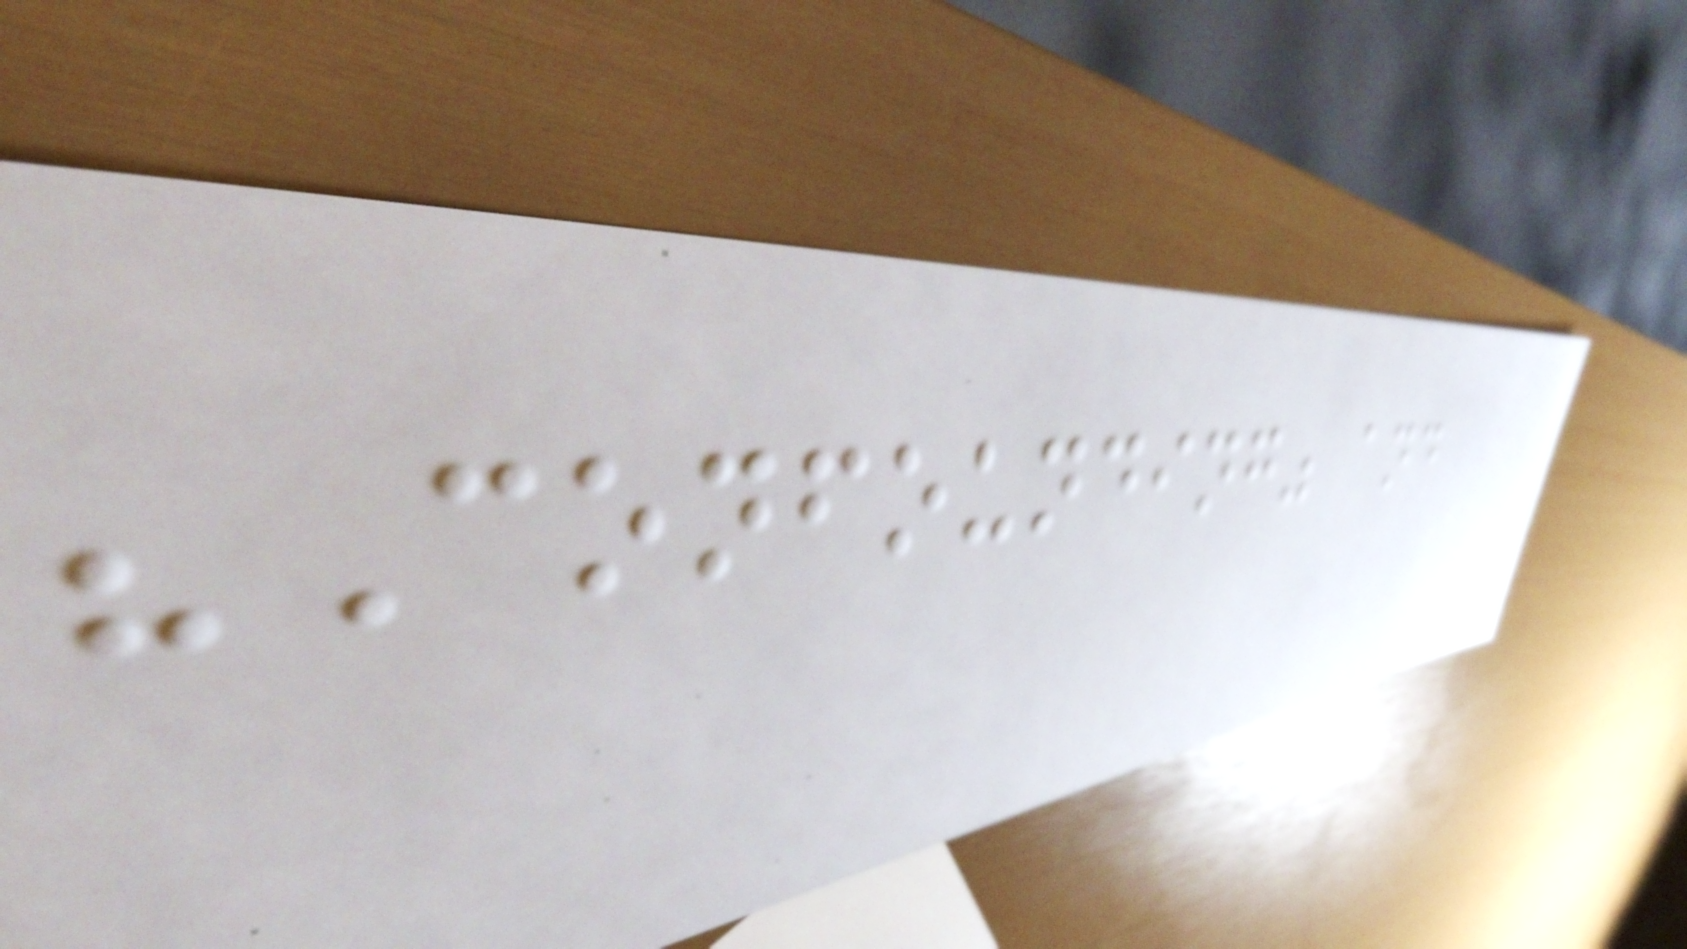"Confounding" and
